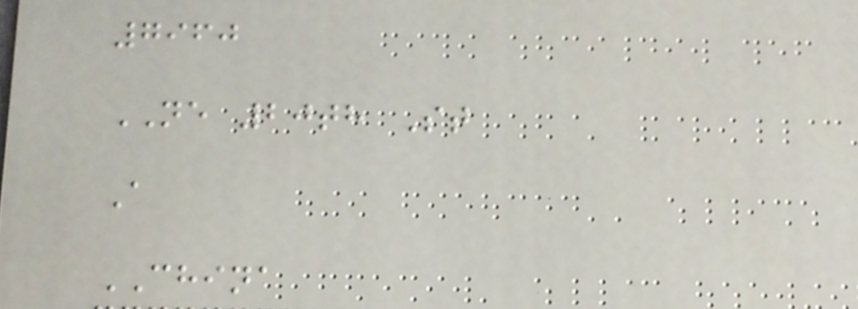7960
NE 20th St
A
CHINA
